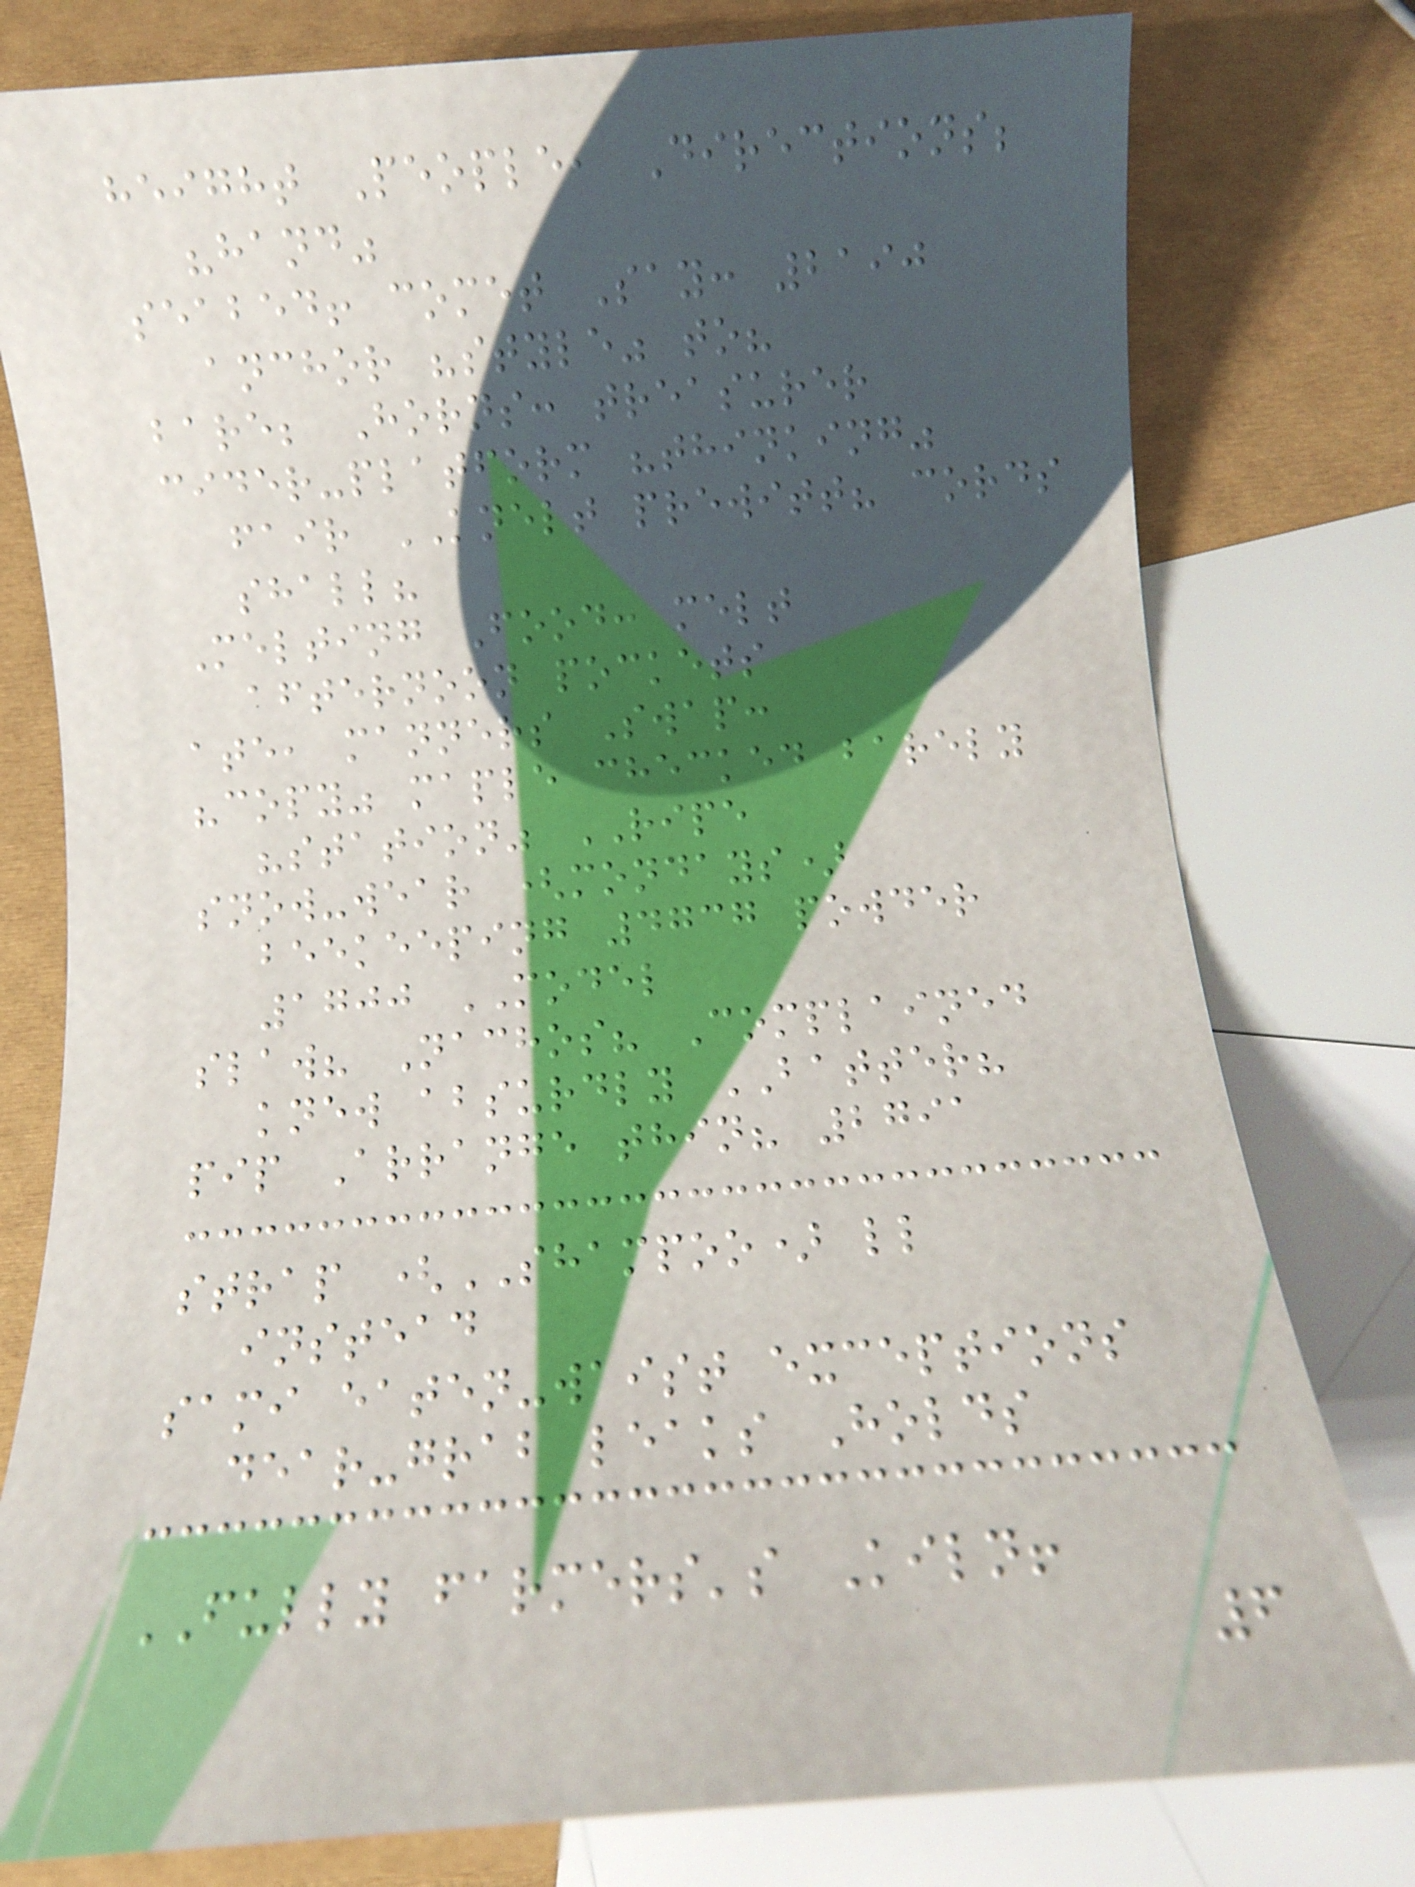height People, Directions;
"hand"
seabed! comet Say: 2190
anchor "style" to?
bare; Horns: treasurer
cider-platform "thinking"
fair KNELT prewitt? cords
shall?
Melting Food: melt
afternoon pockets
ate, manners Swap:
"copy" maple checked barely
"station" RIPE
snow-wear (mondays)
beekeeping 4737 powder
1700 MODEL
slaw? Nachos? Complained
knew absurdly BATTER?
pip Arrange thin? 2791
strap (SHAMPOO) ll
instead
sami eaten-waist exceptions
dear-grab leaks Holds
FULLY farmers's Kiln!
6
